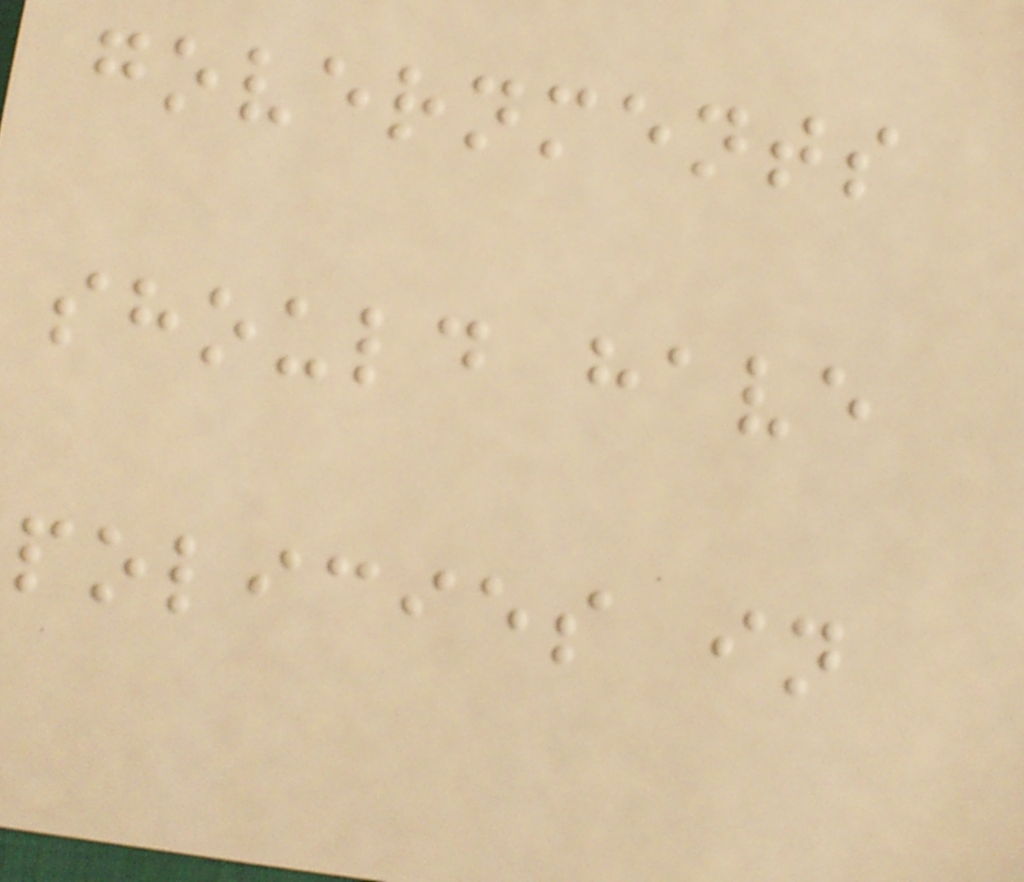governments
should have
policies in
